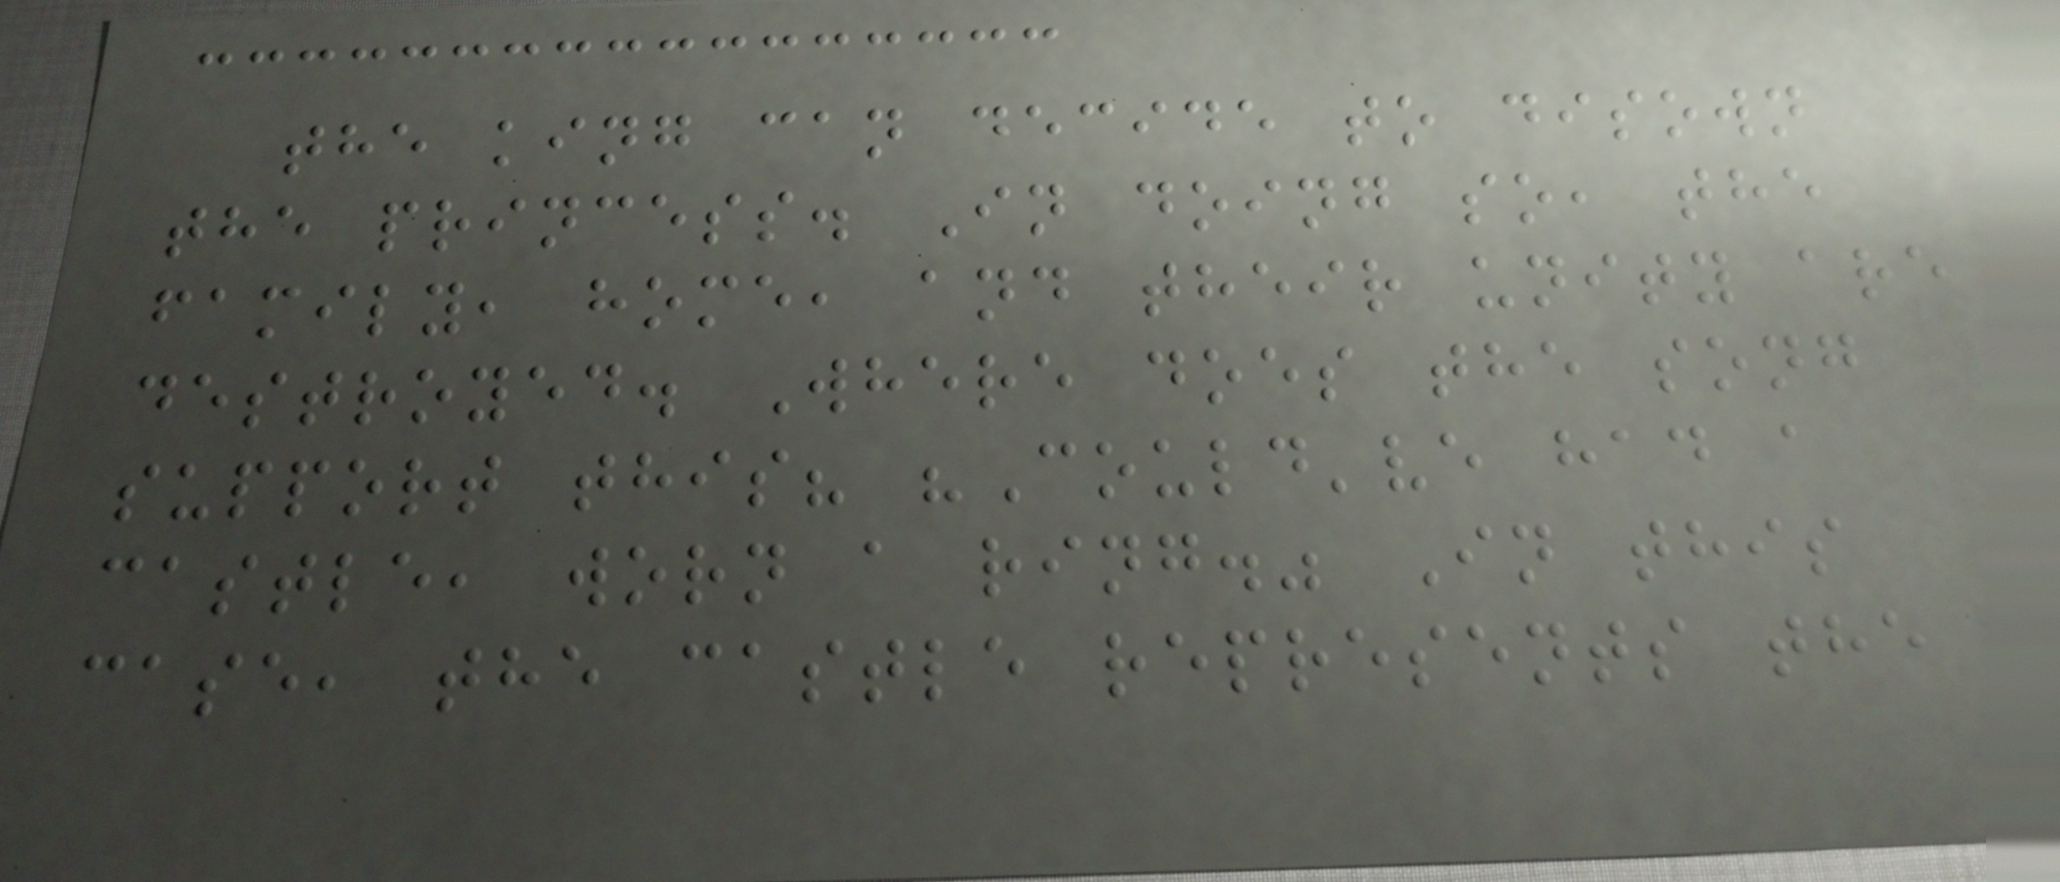the king can decide to disown
the princess. In doing so, the
family, home, and their unity are
destroyed. Where does the song
support this? "Could've had a
castle, worn a ring." In this
case, the castle represents the
